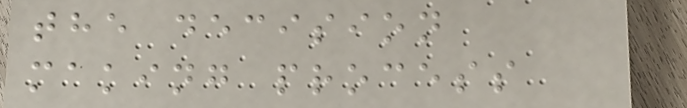the decision
making process
